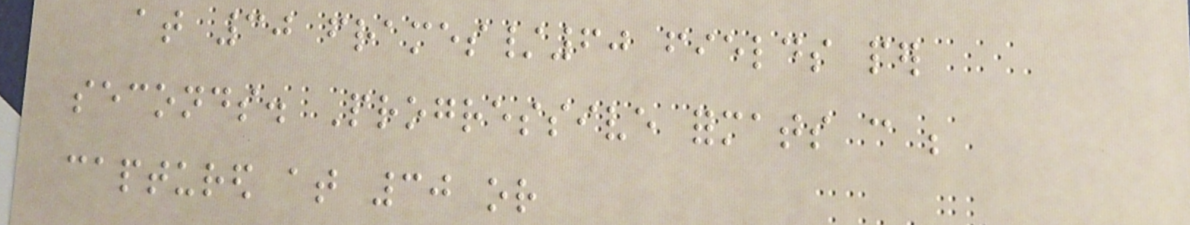at 30 frames/60 fields per
seconds. Progressive formats can be
captured at 30 or
